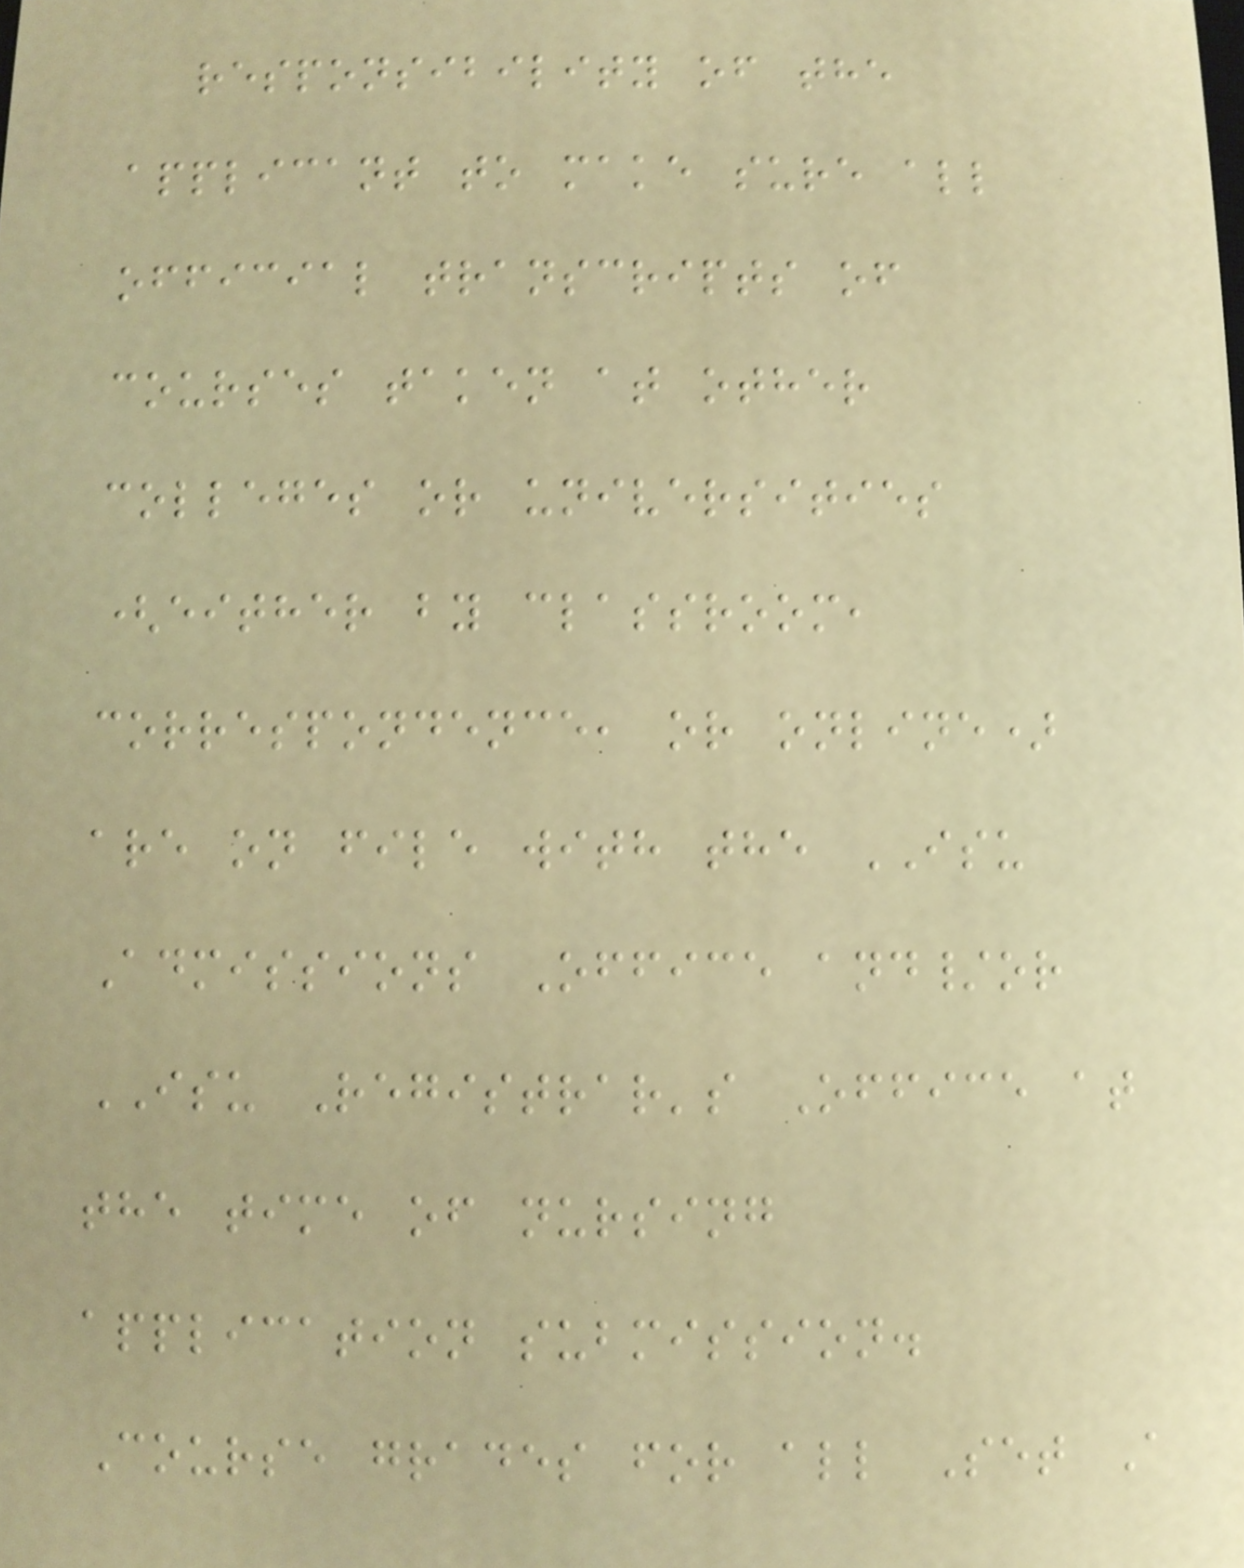responsibility of the
applicant to make sure all
official transcripts of
courses taken at other
colleges or universities
(either by classroom,
correspondence, or online)
are on file with the ISU
Admissions Office and/or
ISU Registrar's Office at
the time of nursing
application submission.
Course grades for all Set A
